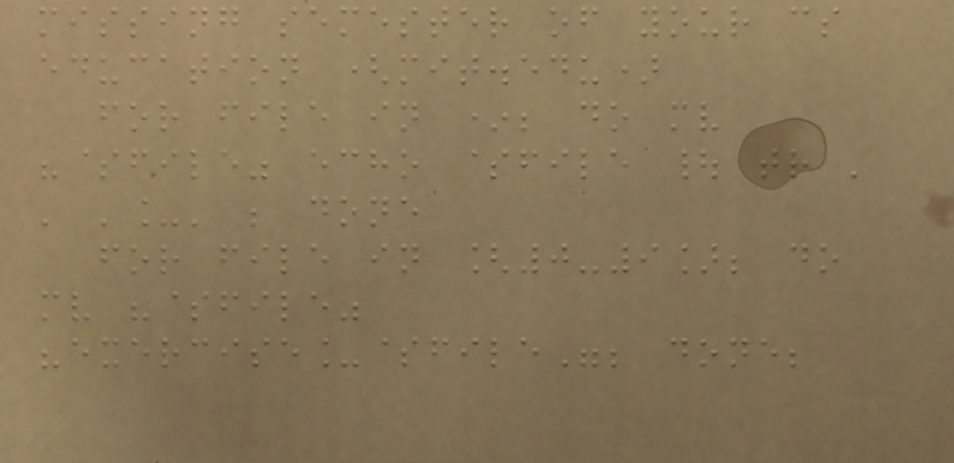missing semester of your cs
education (mit.edu)
for file in *; do mv
"$file" echo $file | tr '
' '_' ; done
for file in [0-9]; do
mv "$file"
"exercise_$file"; done;
